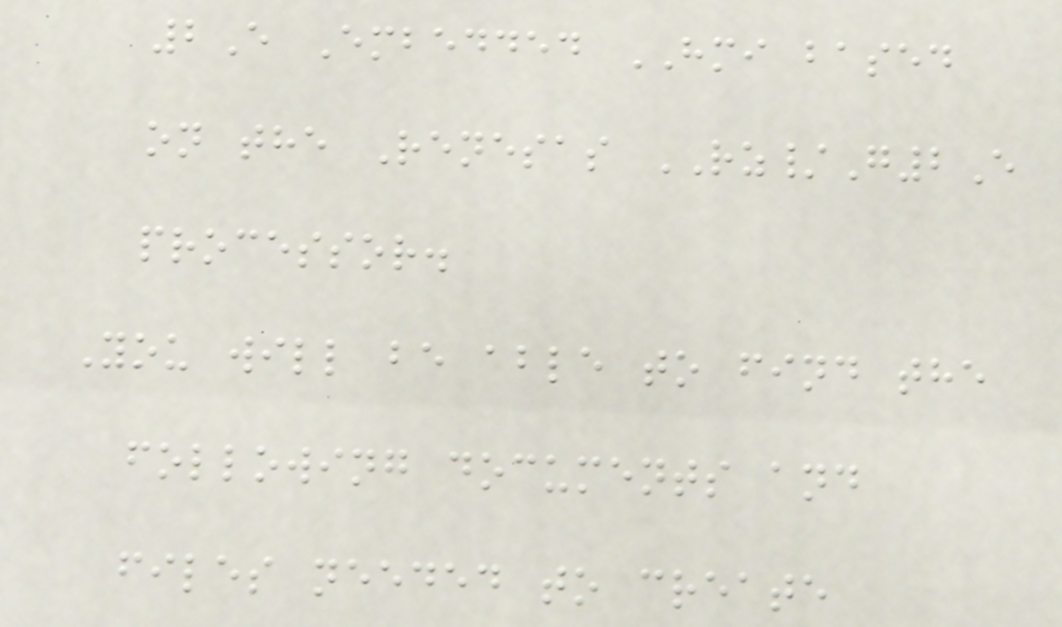2E Embedded HMI based
on the Renesas RZ/G2E
processor.
You will be able to find the
following documents and
files needed to create
